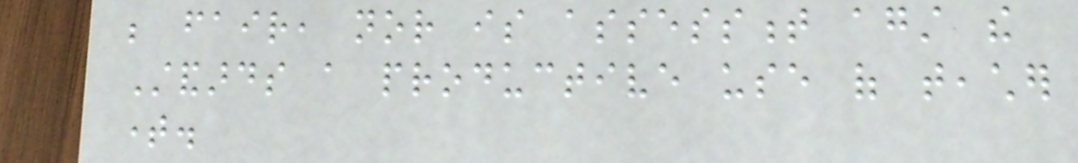be fair, nor is assessment against the
Standards a productive use of teacher
time.
